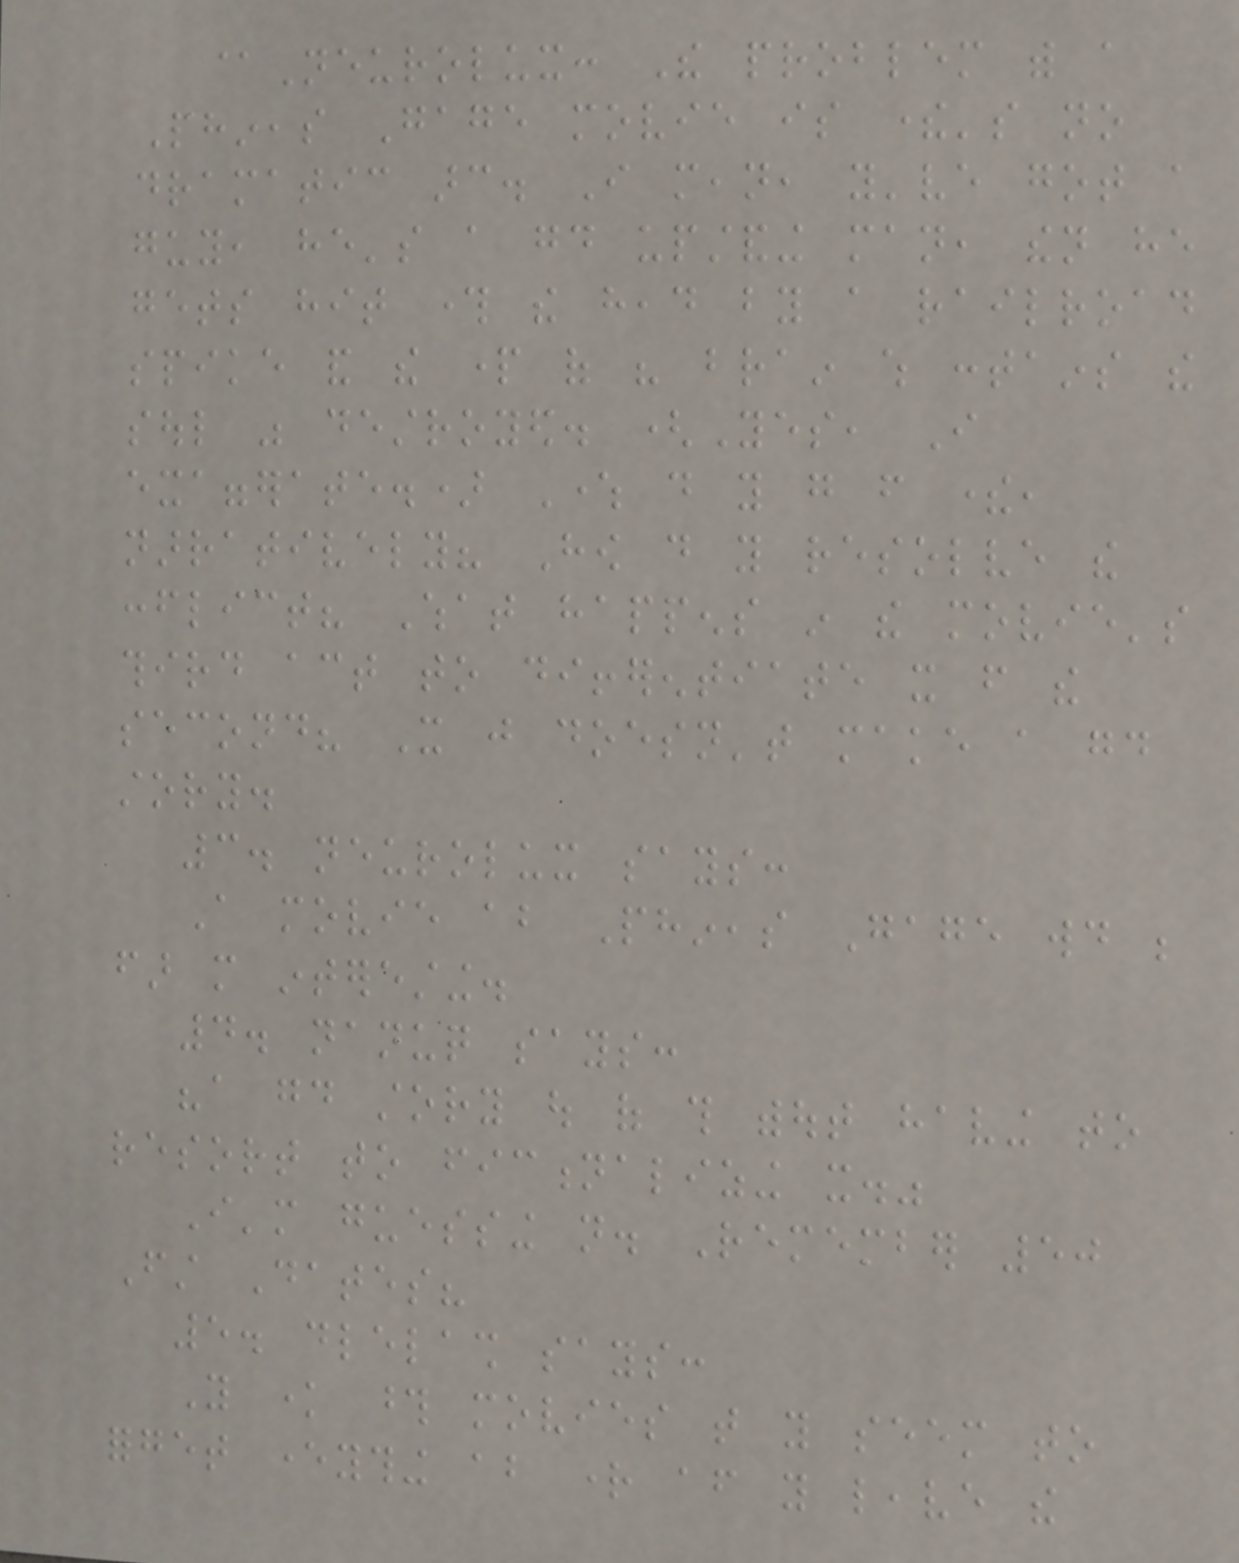@Neurolux: The problem with a
Phineas Gage movie is there's no
dramatic arc. I mean, you've got a
guy, he's a good upstanding man, then he
gets hit through the head by a railroad
spike and the part of his brain which contains the
soul was destroyed. (Yes, I
exaggerate.) Where do you go from there,
narratively? How do you resolve the
conflict? What happens in the movie's
third act to differentiate it from the
second? It just doesn't make a good
story.
3. neurolux says:
A movie about Phineas Gage would be
far more interesting.
4. nanuq says:
"a good story out of this without having to
resort to fictionalizing it."
I'm guessing not. Remember 50
First Dates?
5. dlelash says:
You know those movies that you seem to
forget everything about right after you leave the
